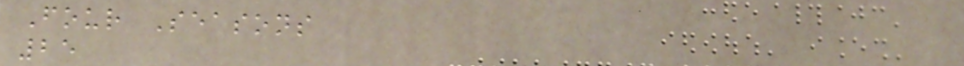Four Seasons
25
